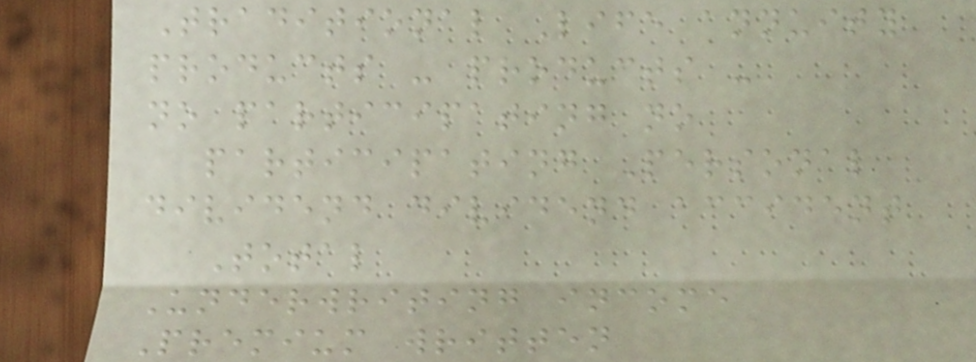Traditional Life annuity
products - products -
no participating no
participating Personal
dividend dividend accident
Total
Underwriting income
Premium written
